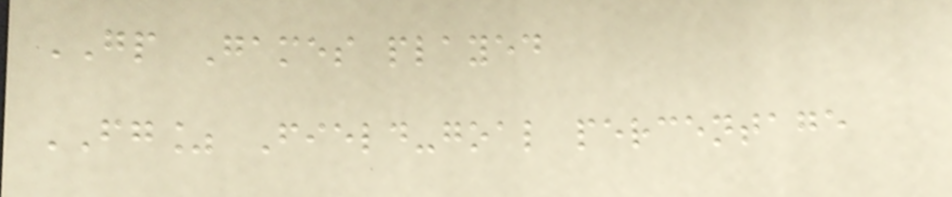GP Games played
FG% Field-goal percentage
